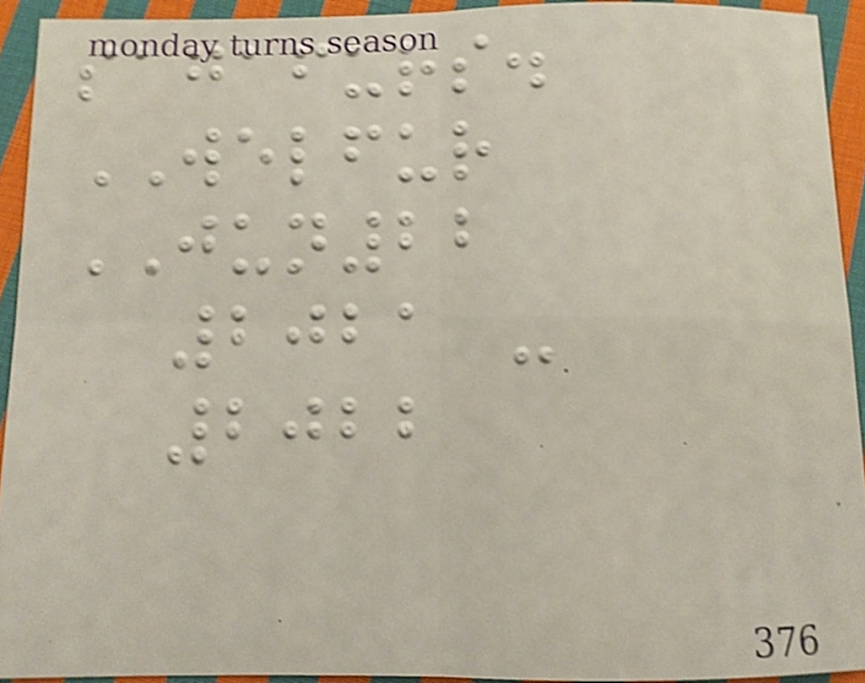sagafurs.
WELFUR
JUN22
2021 -
2022
